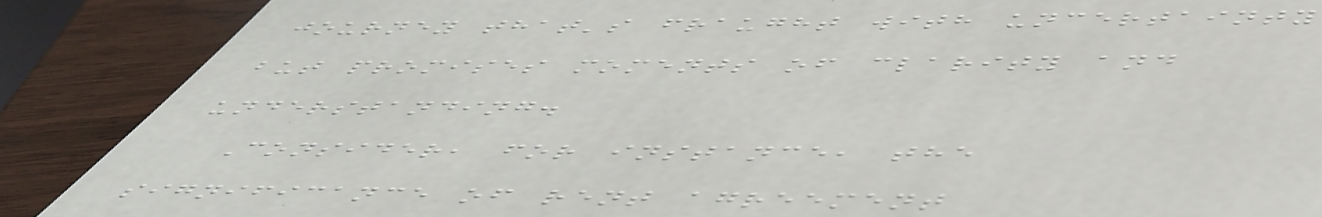journey that's fraught with uncertainty
but promises moments of clarity and
understanding.
Consider, for instance, the
significance of rent agreement
